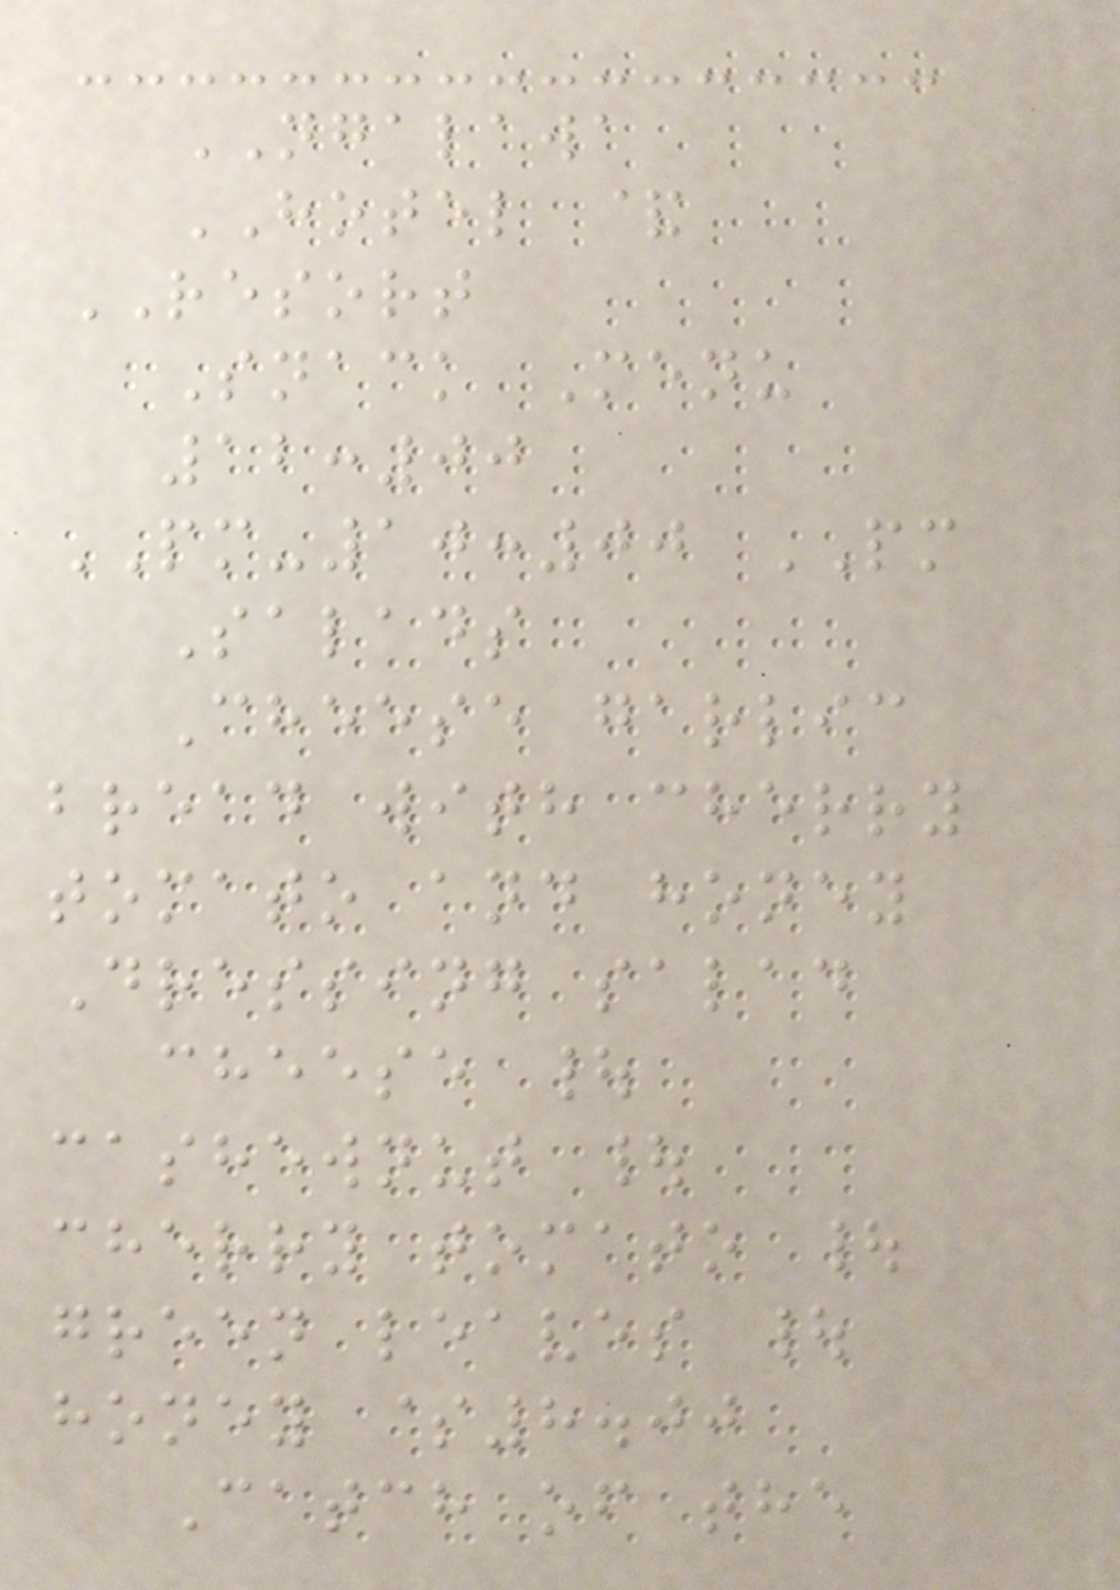NGALAWA
HOTEL &
RESORT
Snack Menu
12:00
PM-10:00 PM
Salads
Cheese garlic
bread with cherry
tomato and honey
Dressing salad
cheese |
cashewnut |
cherry tomato |
green leaves |
honey $8.00
Catch of the
